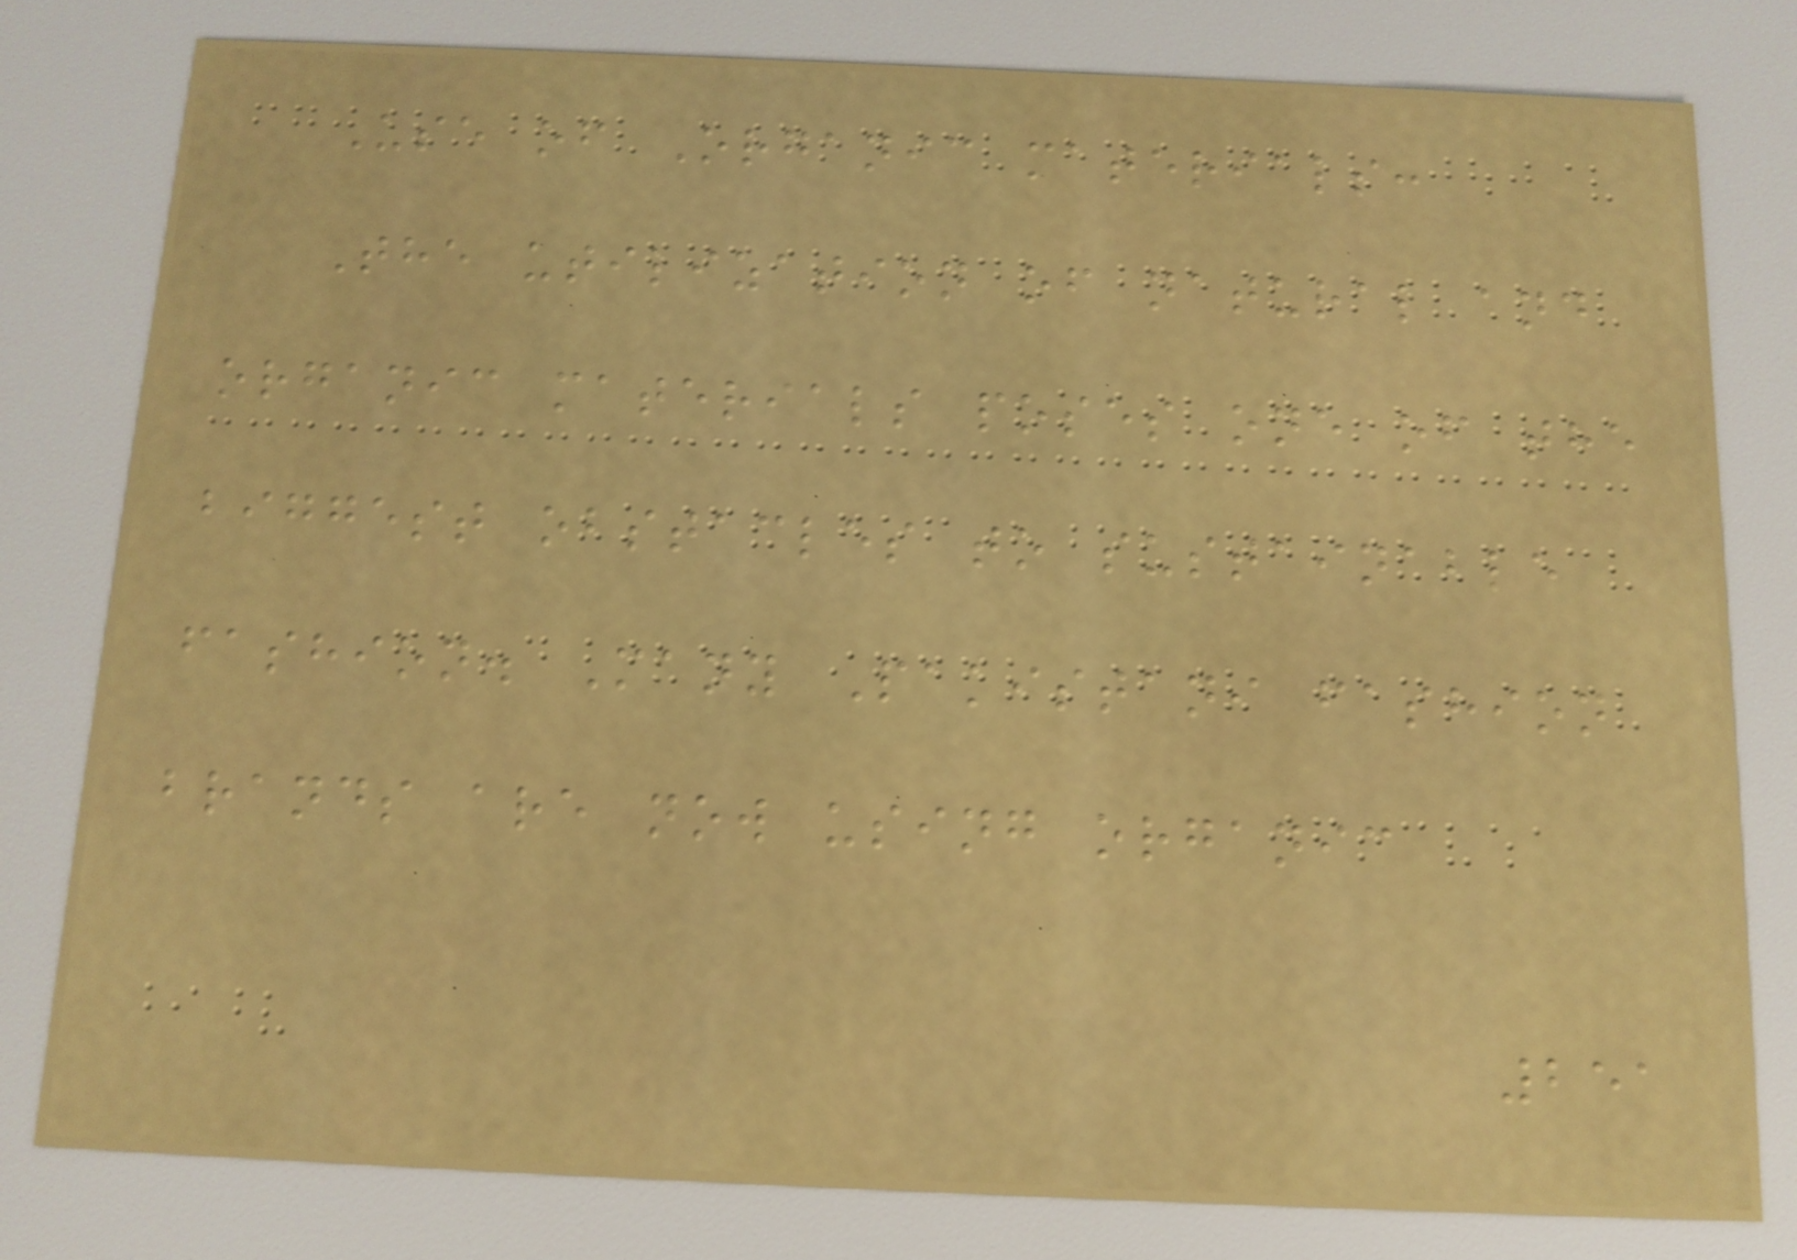Use of Organic materials:
The utilization of natural and
organic materials poses one of the
biggest obstacles to sustainable
fashion. Many Pakistani fashion
brands are now using organic
251
